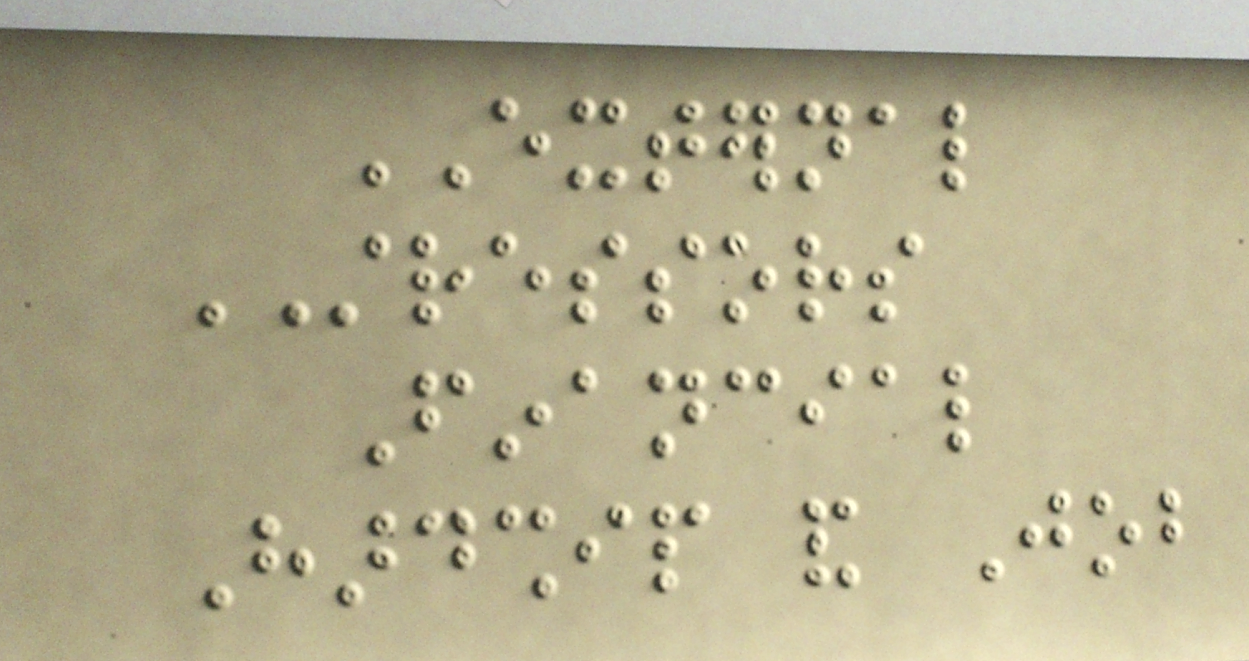EXTERNAL
STRESSORS
Financial
Hardship and Job
